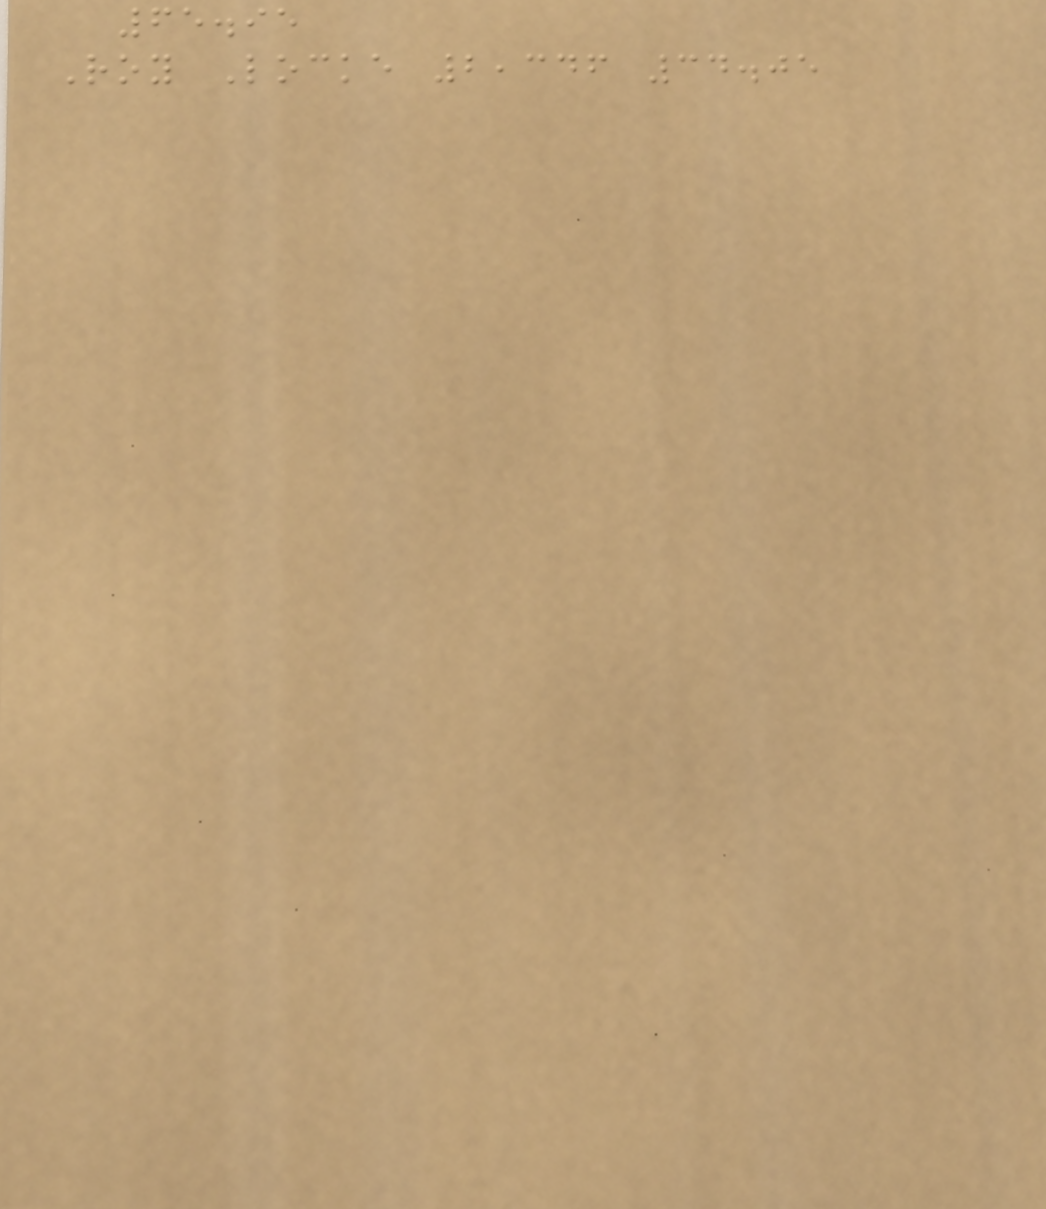65.95
Roy Locke 2,346 34.05
